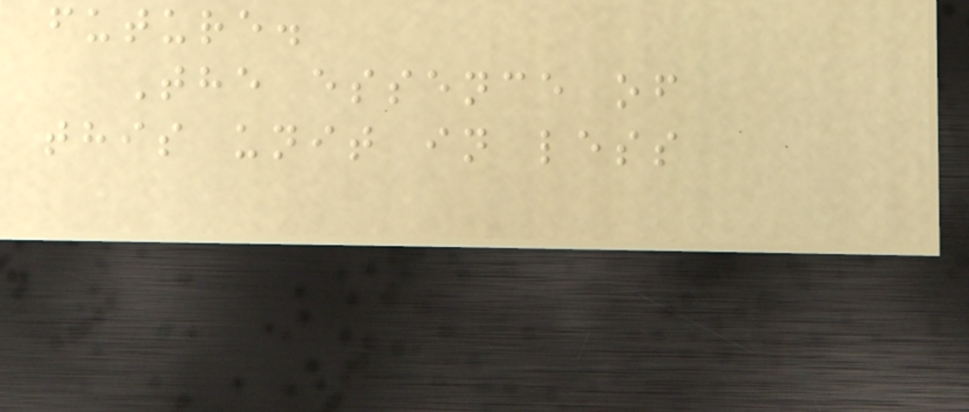future.
The essence of
this unit in less
